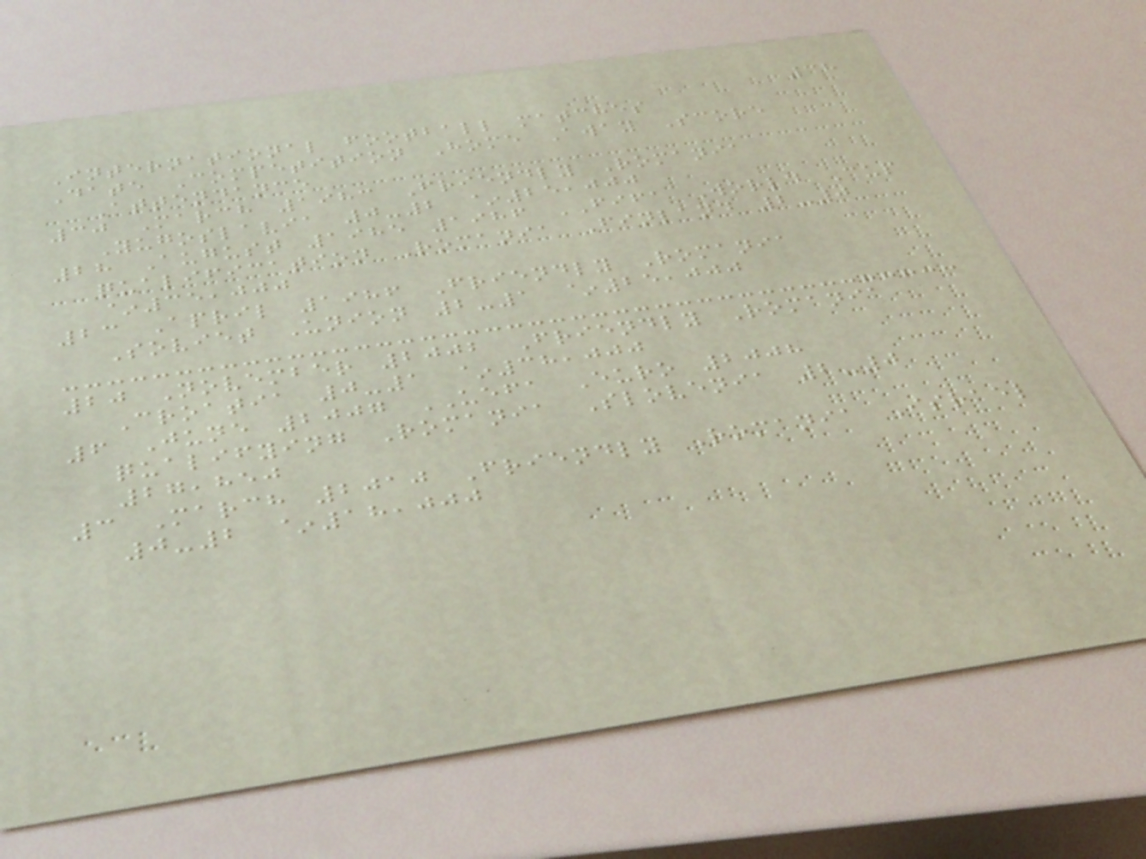38
International football matches
Date Competition Home Away Score
Attendance
30 March 1983 Friendly Romania
Yugoslavia 0-2 ~25,000
28 August 1985 1986 FIFA World Cup
qualification Romania Finland 2-0
~35,000
23 April 1986 Friendly Romania
Soviet Union 2-1 ~25,000
20 November 2002 Friendly Romania
Croatia 0-1 ~38,000
6 June 2007 UEFA Euro 2008
qualifying Romania Slovenia 2-0
27,850
3 March 2010 Friendly Romania Israel
0-2 ~18,000
